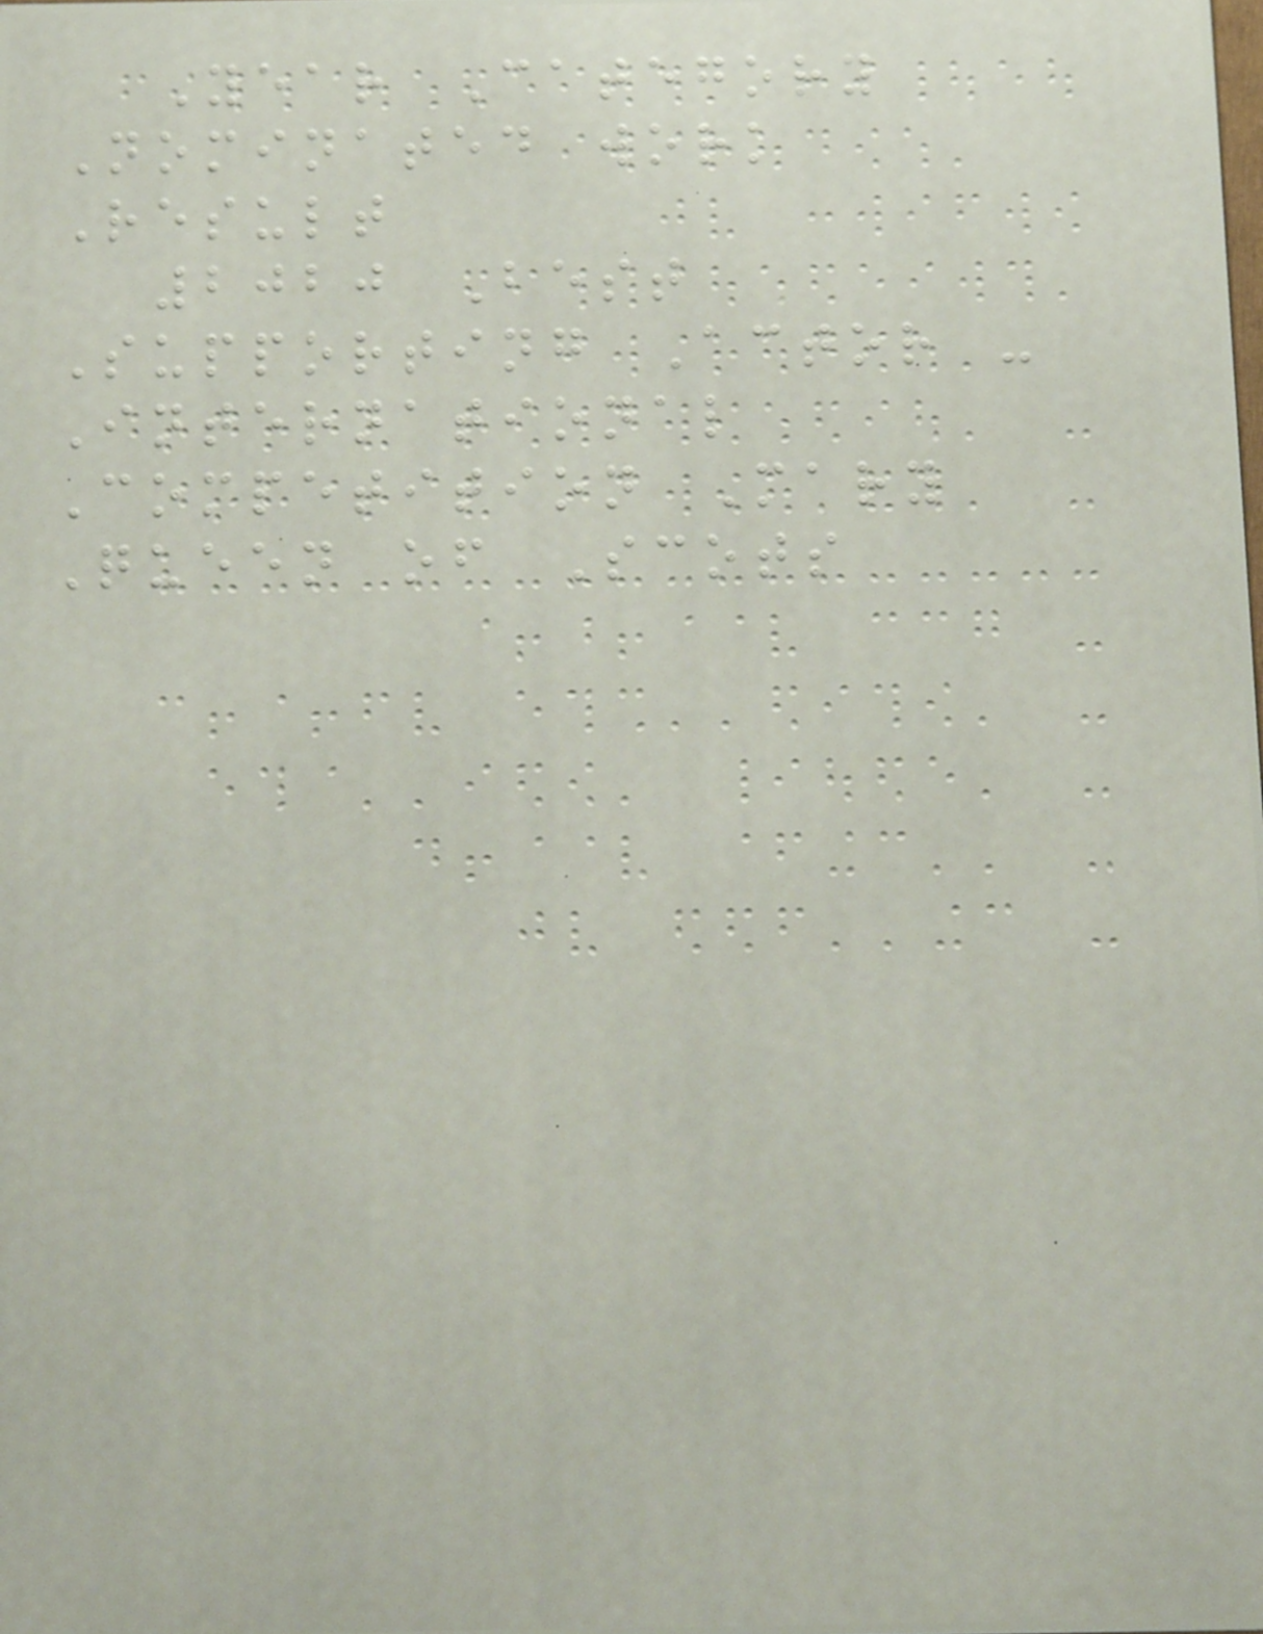Year Category
Nominated work
Result
2020 Best
Supporting Actor -
International
Competition Mary
Queen of Scots
